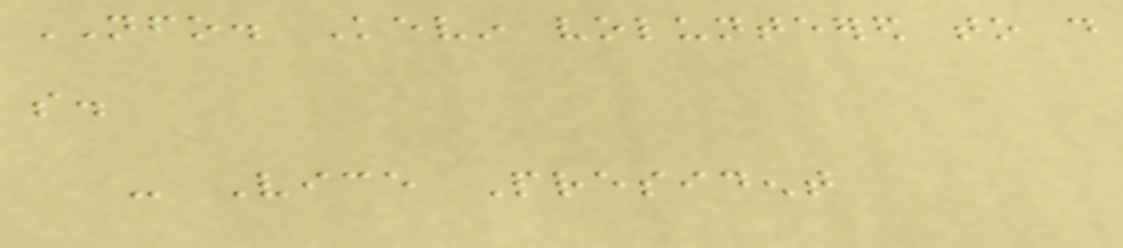NFO. Kevin volunteered to do
so.
- Vice President
